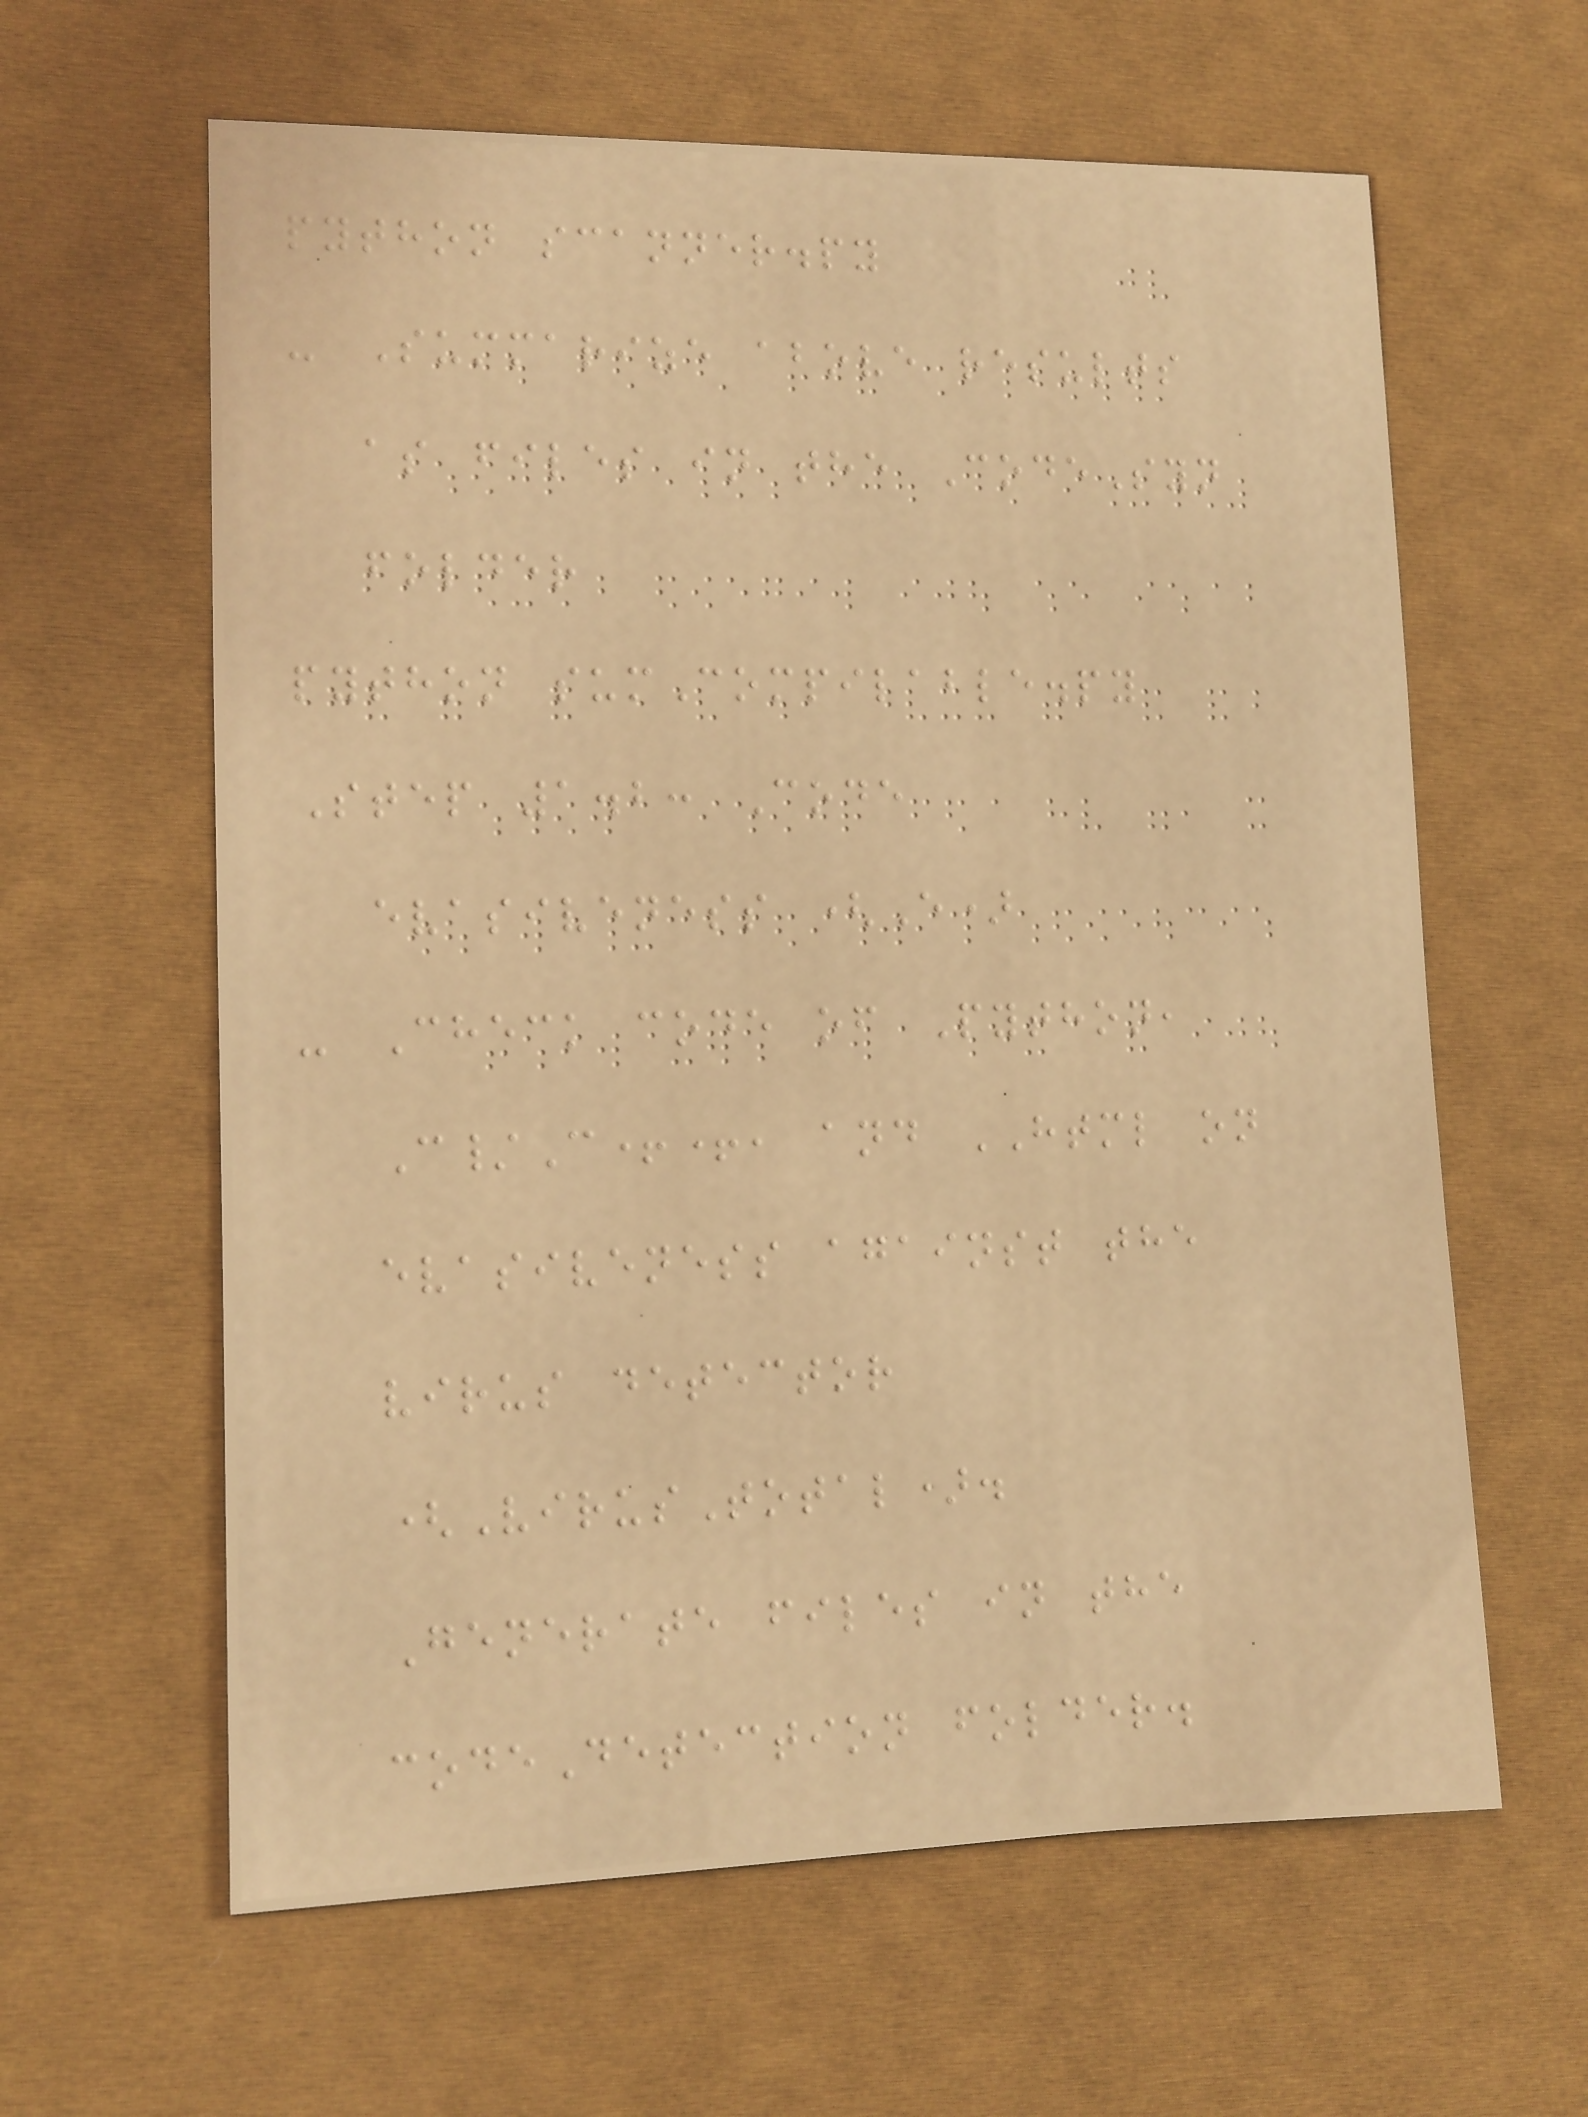python scanner.py
- Summarize above results
as files in the CodeSyn
folder
python sumCompilable.py
Step 1.2: Code
evasiveness (E)
- Check code of Python,
C/C++, and HTML on
evasiveness against the
virus detector
(VirusTotal).
Generate files in the
codeDetection folder.
